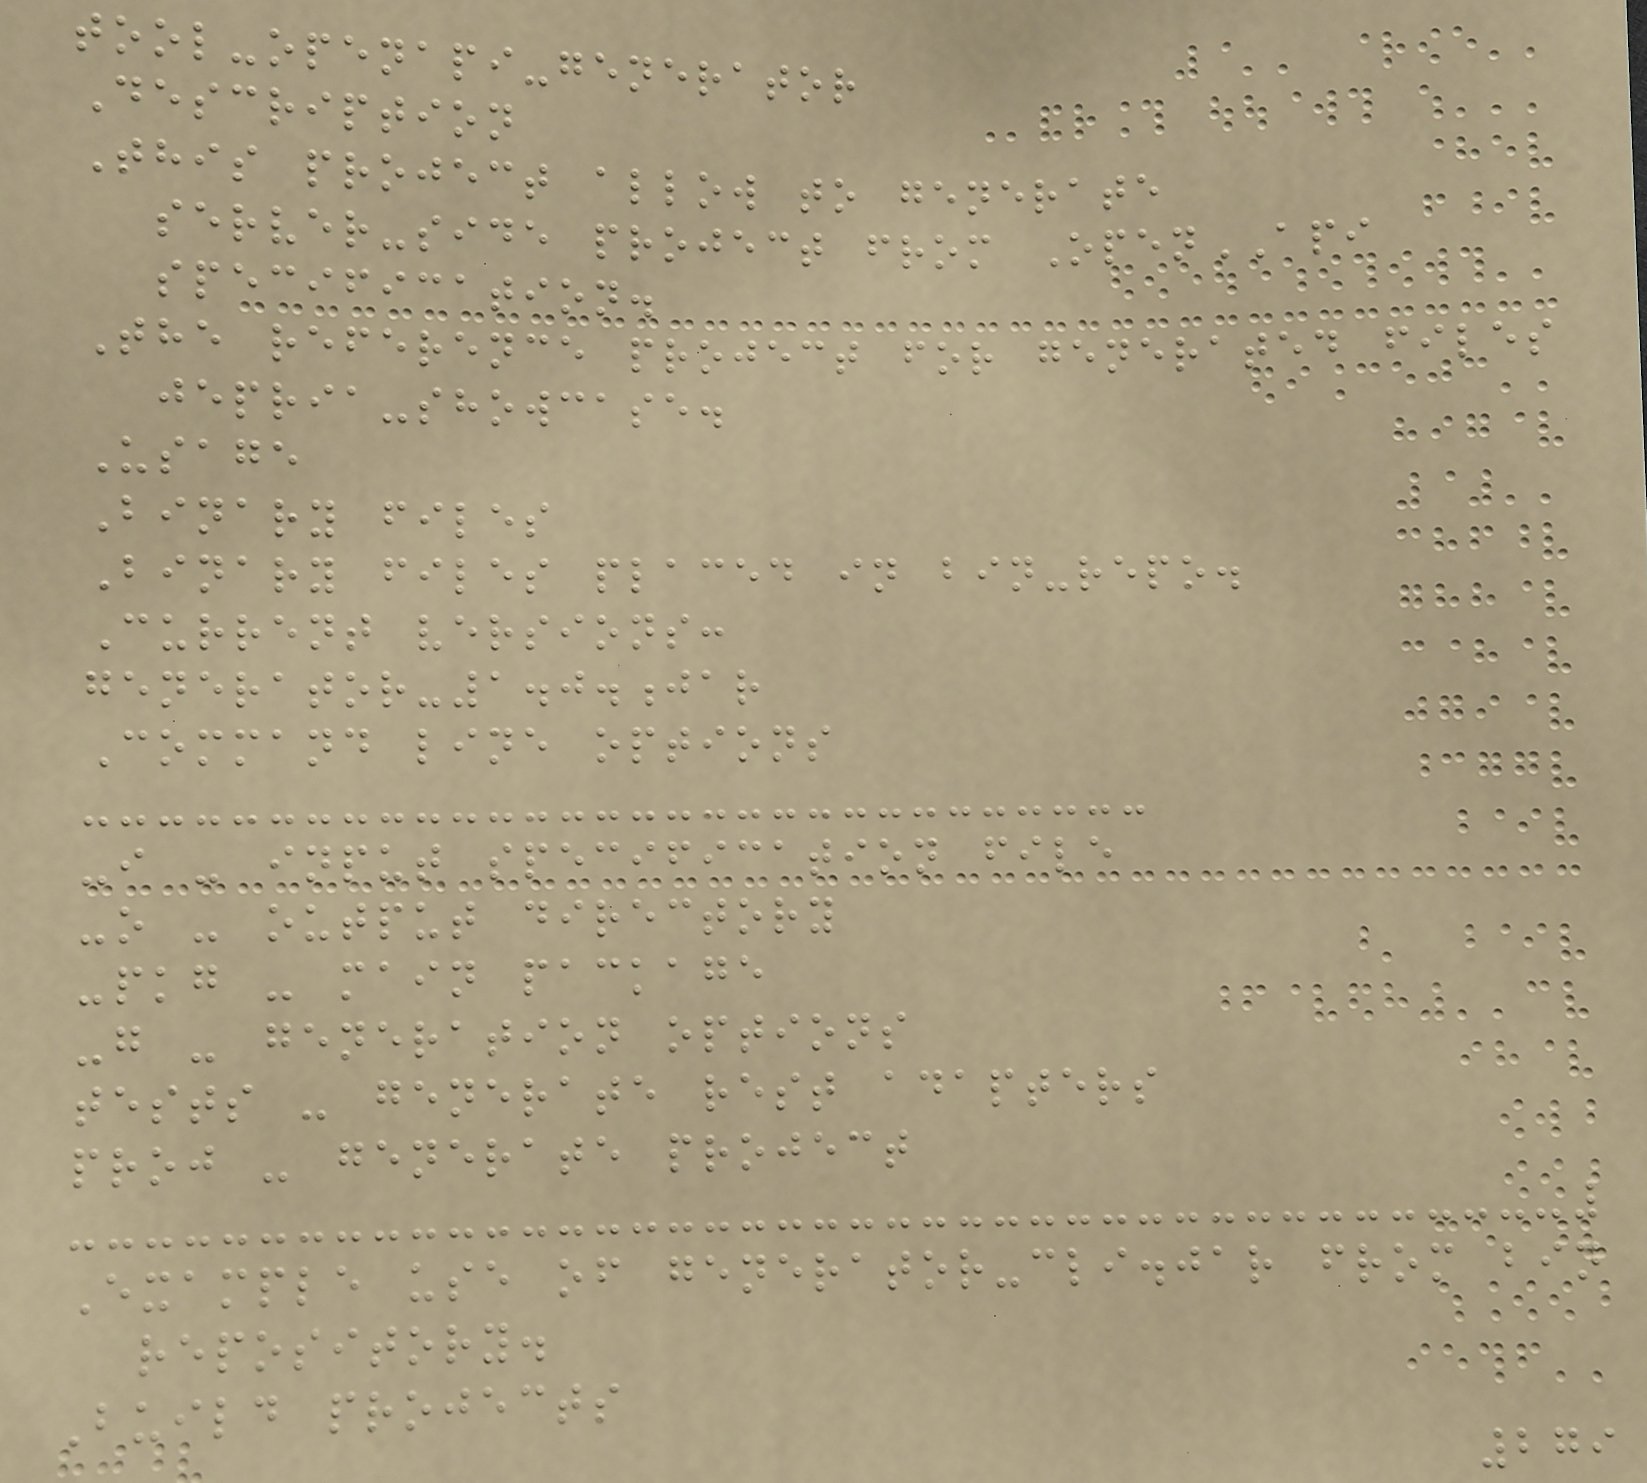tool-openapi-generator
Description
This project allow to generate
server-side project from OpenAPI
specification.
The reference project for generated files
jepria-showcase.
Usage
Binary files
Binary files placed in bin-repo.
Current versions:
generator-1.0.jar
Command line options
-i - input specification file
-o - output directory
-pkg - main package
-g - generation options
tests - generate rest adapters
proj - generate project
Example use of generator-cli.jar from bin
repository.
Build projects
279
